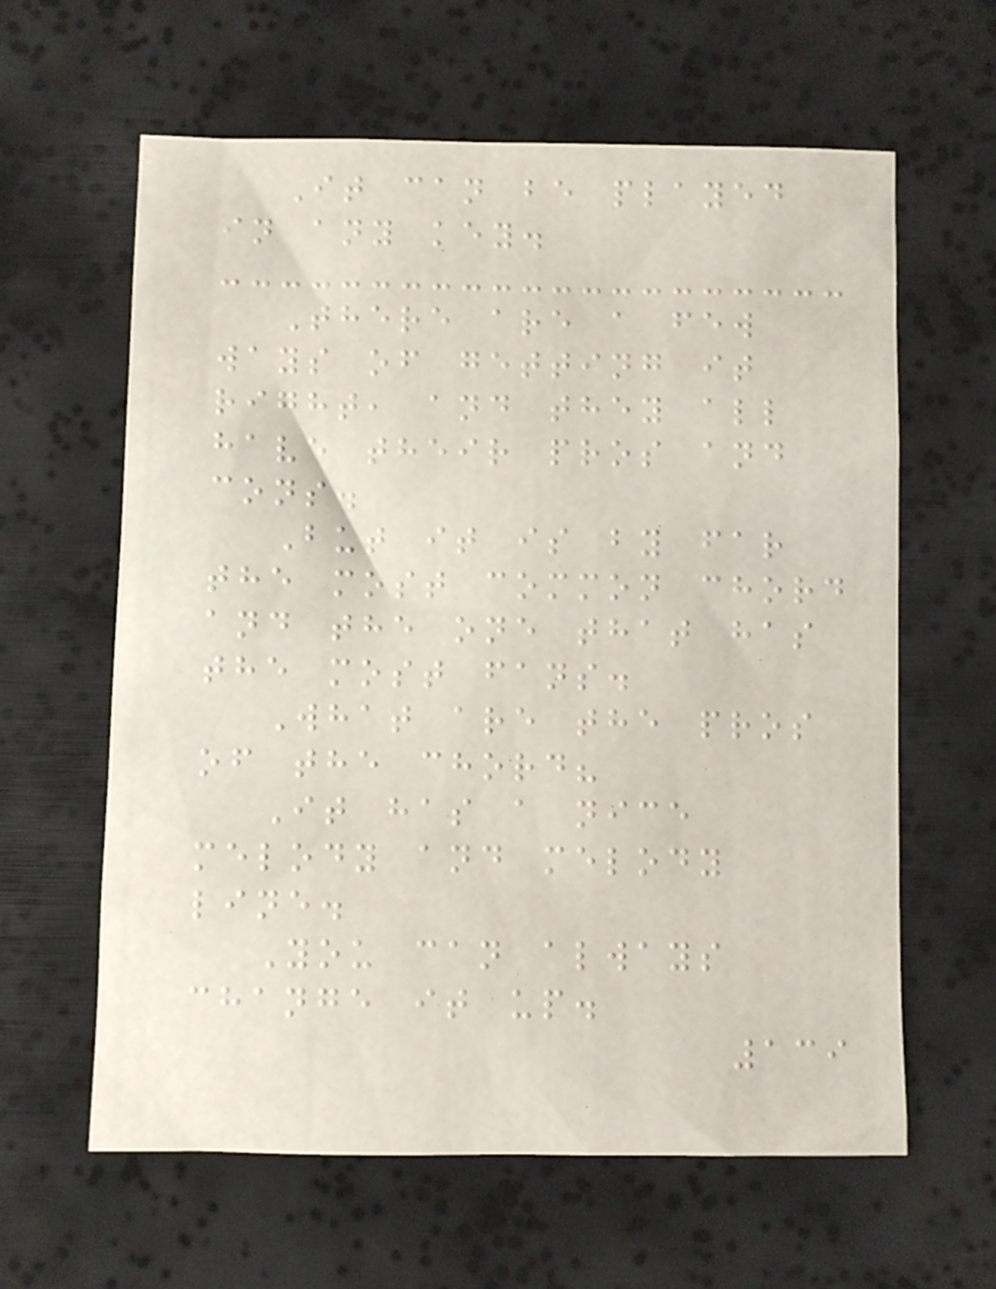It can be played
in any key.
There are a few
ways of getting it
right, and they all
have their pros and
cons.
But it is by far
the most common chord
and the one that has
the most fans.
What are the pros
of the chord?
It has a nice
melody and melody
line.
You can always
change it up.
139
